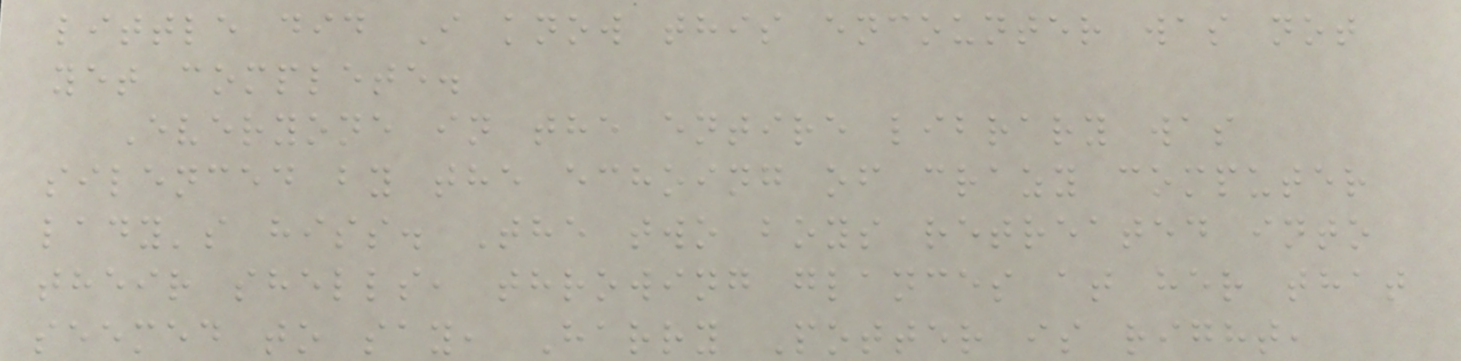little did I know this encounter was not
yet complete.
Everyone in the entire library was
silenced by the echoing of crazy computer
lady's hiss. The two boys retreated into
their shells, throwing glances at her that
seemed to say, Harry Potter is right,
